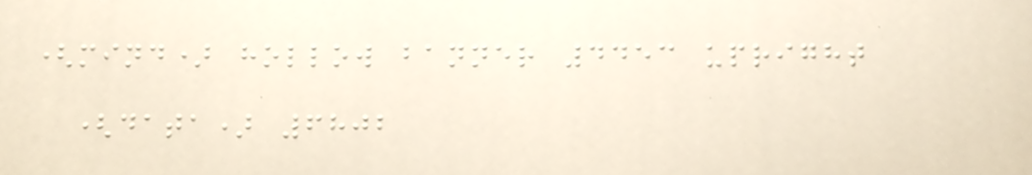(mind) hollow banner 4453 upright
(data) 6802
